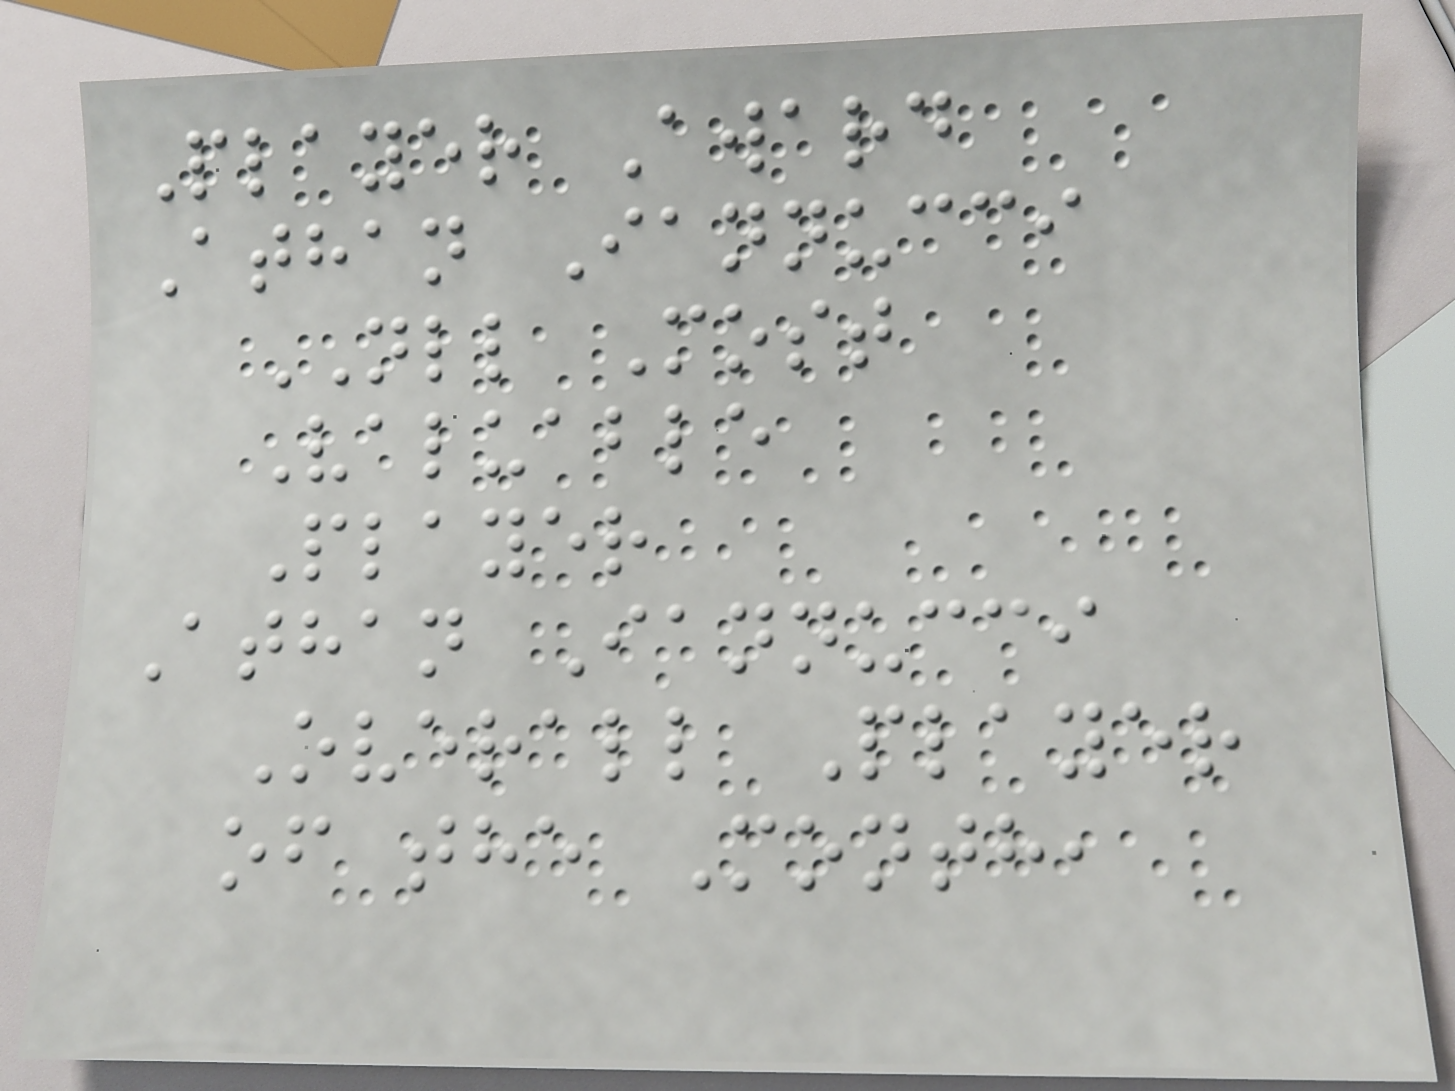Player Award
Athan Iannucci
NLL Most
Valuable
Player
Athan Iannucci
Overall Player
of the Month,
